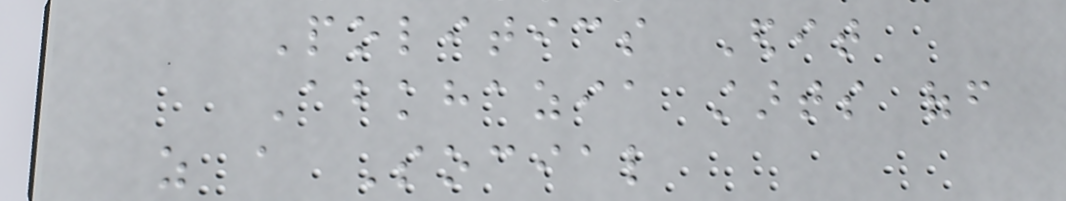Politics Edit
Abkhazia starts off
as a Social
